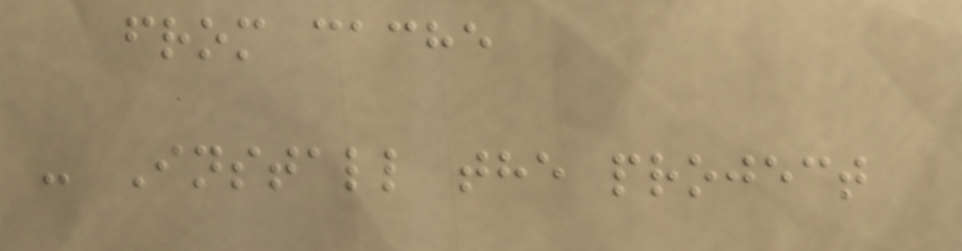from cache
- Install the project
